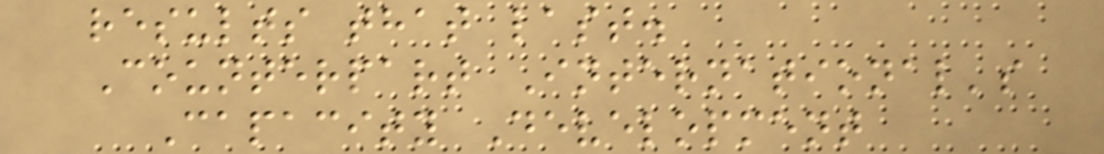results that last.
Counterpart International's
Capacity Development
